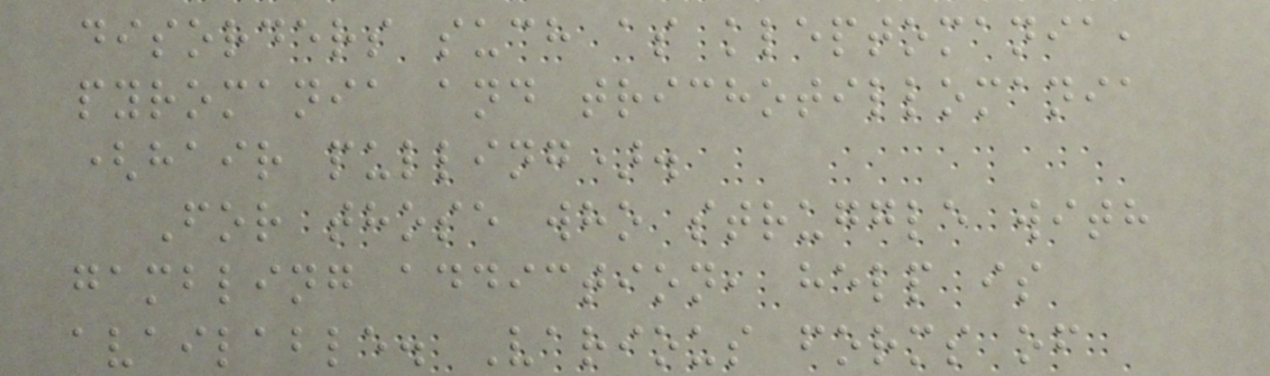disorders such as kleptomania,
pyromania and trichotillomania
(hair pulling).
For those who struggle with
gambling addiction, help is
available. Various forms of
